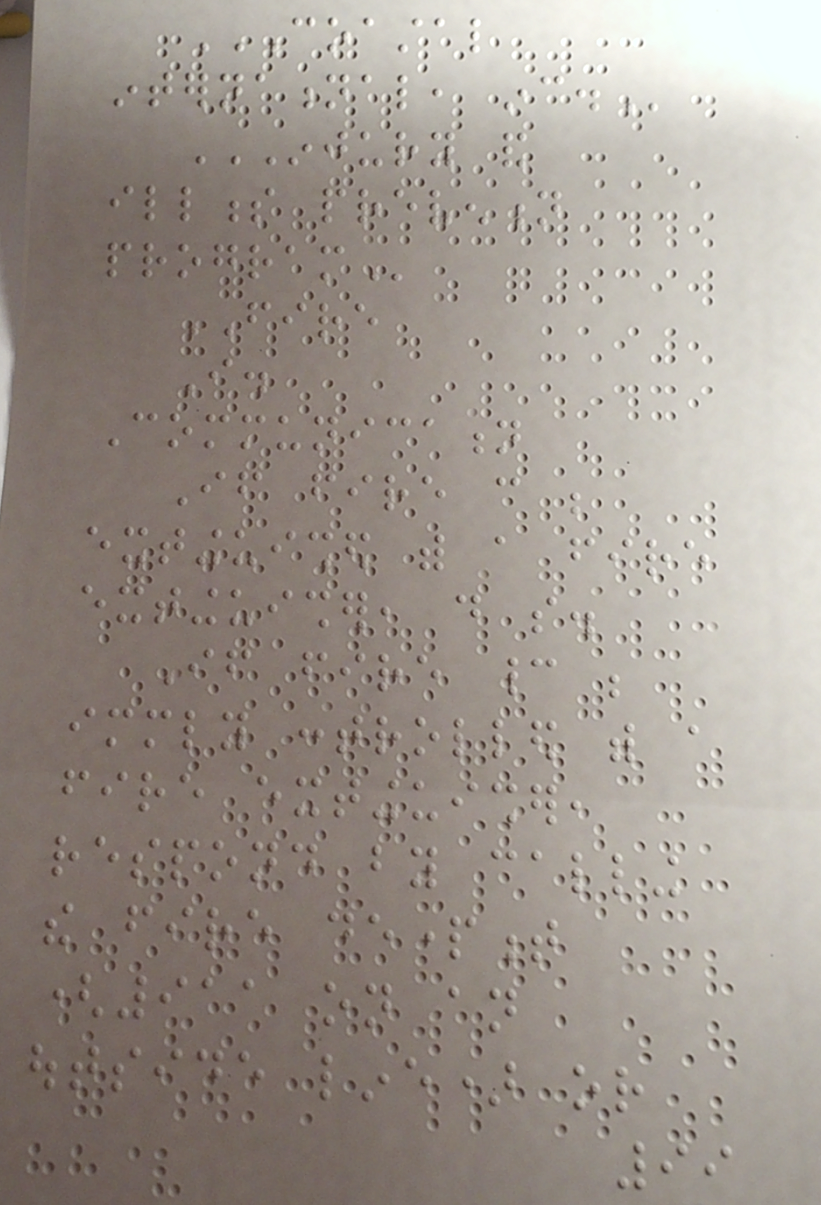COASTAL
INTERNATIONAL, INC.
INJURY AND
ILLNESS PREVENTION
PROGRAM
FIRE
I.
Communication
If fire can be
extinguished with a fire
extinguisher, do so.
If fire cannot be
immediately controlled with a
fire extinguisher,
respond by calling
the fire department
(911 on an
outside line) or
99
